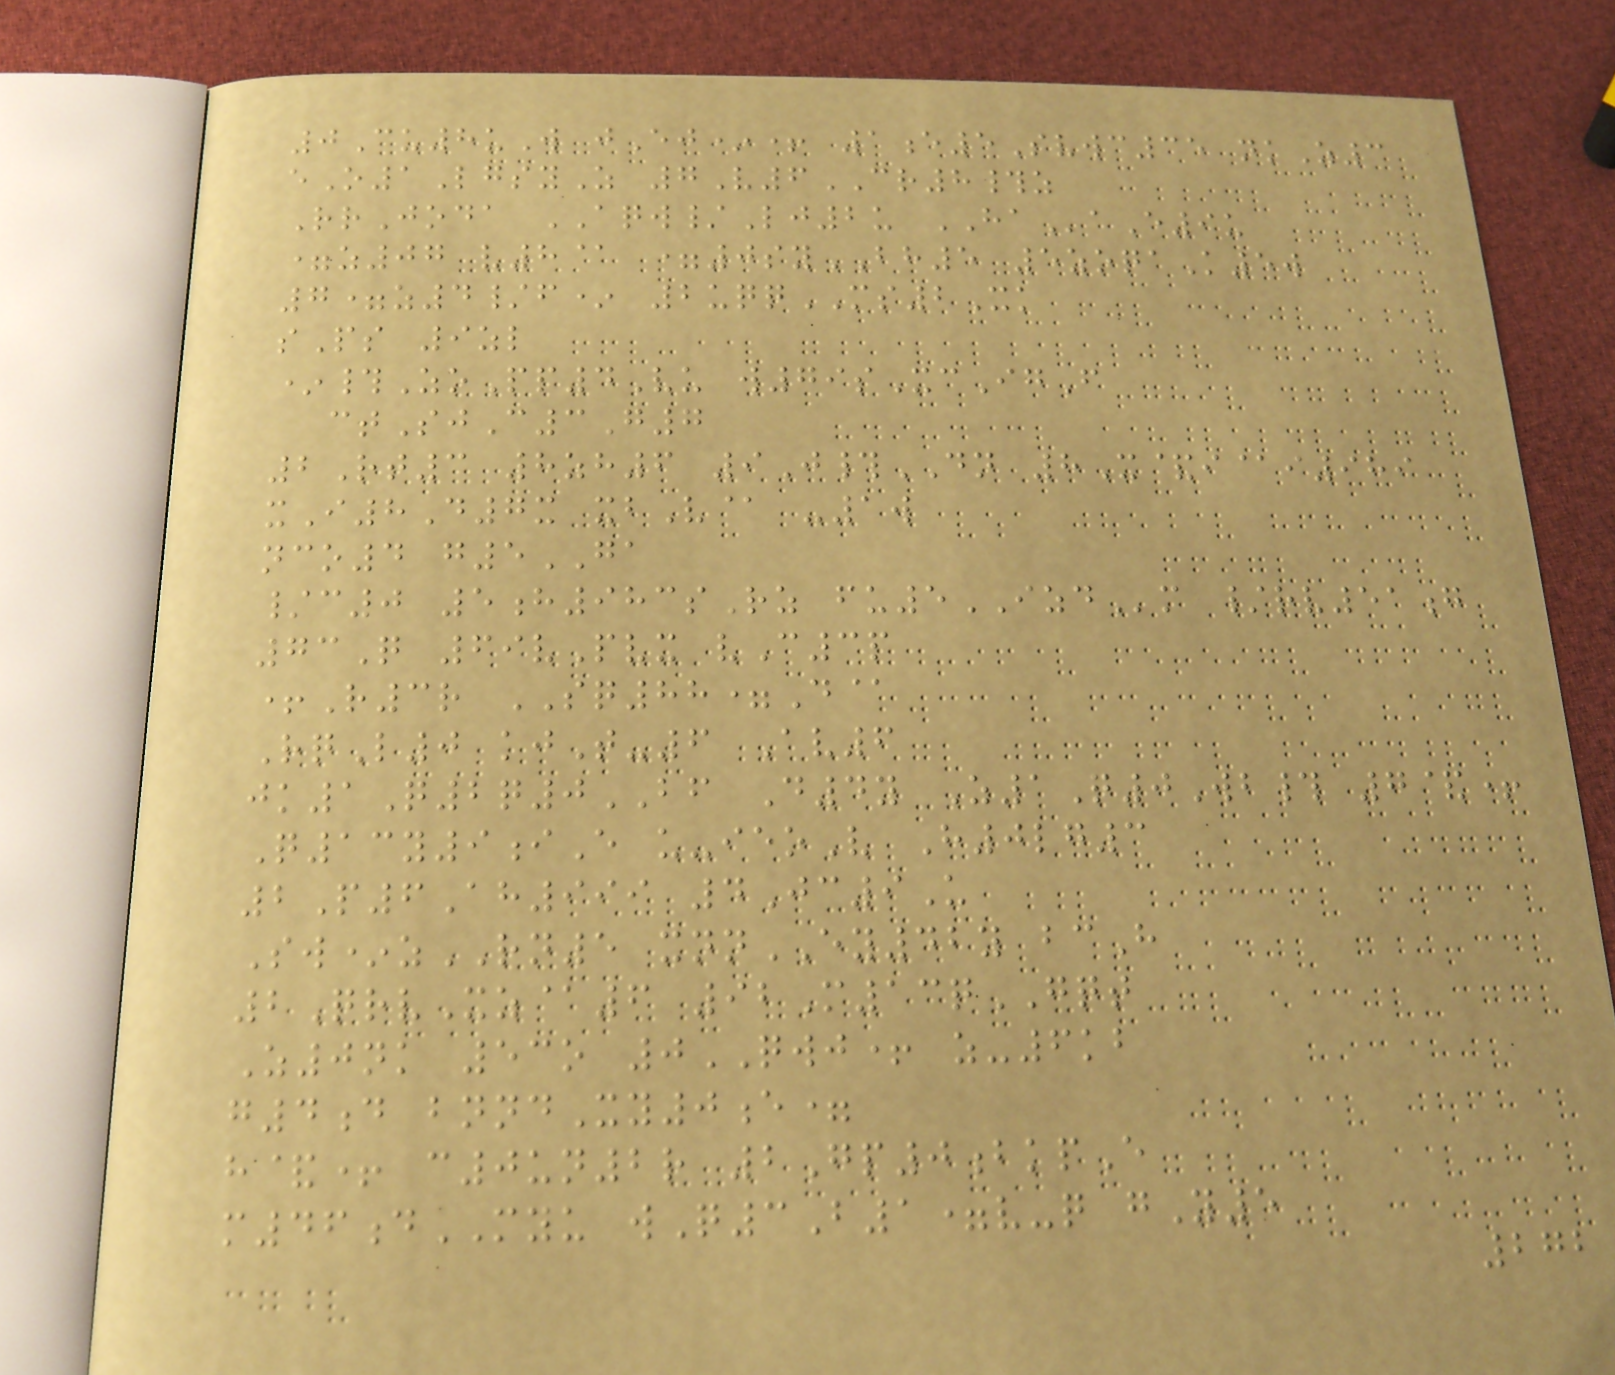0Cu8uW jEj*+ 1e5Svwc35 nkZ3
eO1LgsyZ 7V6CR8#z
RrJoda AQW/Lj2u HAaE9u
=z07 v8@ =0syBH5 5zoqaK5w
7=z4/f* 2uqqMS2Xk
sPs 9zl
*#ZoPp4Vu w79sXcIgF
ctSjC3G7
2Rt3 8zh6 9J#DN 8X&i@i989
xI8D7x xbV@ -1w
nco4 g5GA
/c0 5h983sRz fu5IZDm /rv51g
73Q 69vPvx vC3p
+R3r SQ88=D@
RqL0 kjT-6 Av6
jk1Q2q0BF D4y Z1Q0Wb# 7&+
Q13y9iE u-ieoV H0lg3
2P6Ah999 4Jc9U
Sw*zRN5 xnnEY42y bcH
2QrvXz@6 92M13qGQT
Z0nk 53o 0QWJ+ z-6kb
g4d bnndXy0e=
h&+ c0un2r 2Gp0bkpE
m46dMYU wQ3B1=v-q gY5
272
